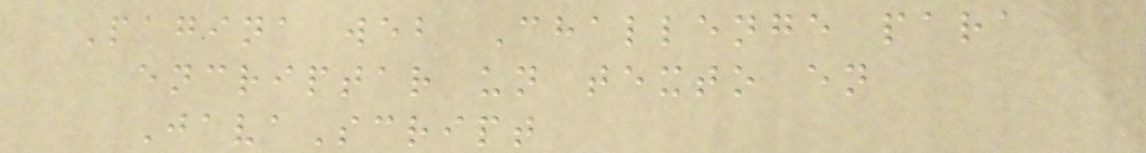Pagina web Challenge para
encriptar un texto en
JavaScript
